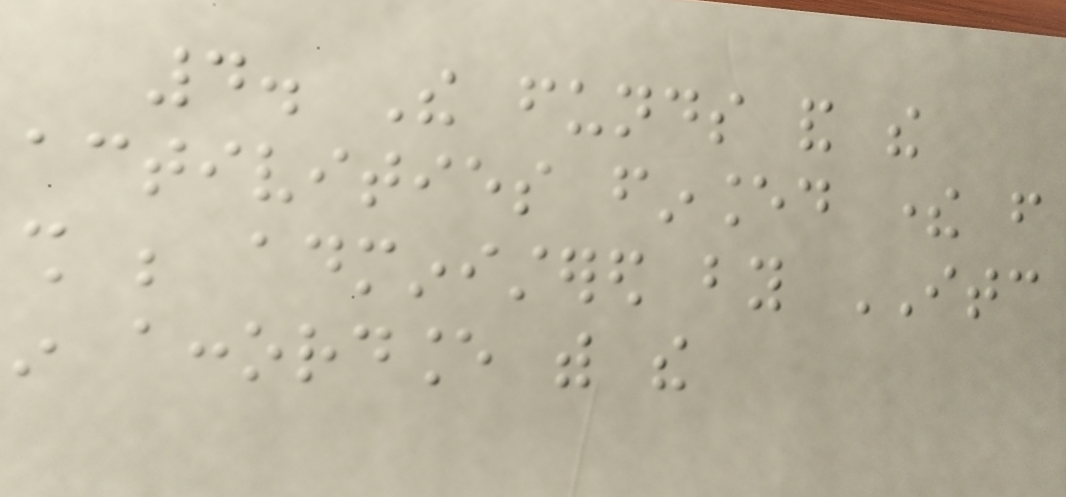4. The funds and the
activities financed there from
shall be administered by ITC
in accordance with the
